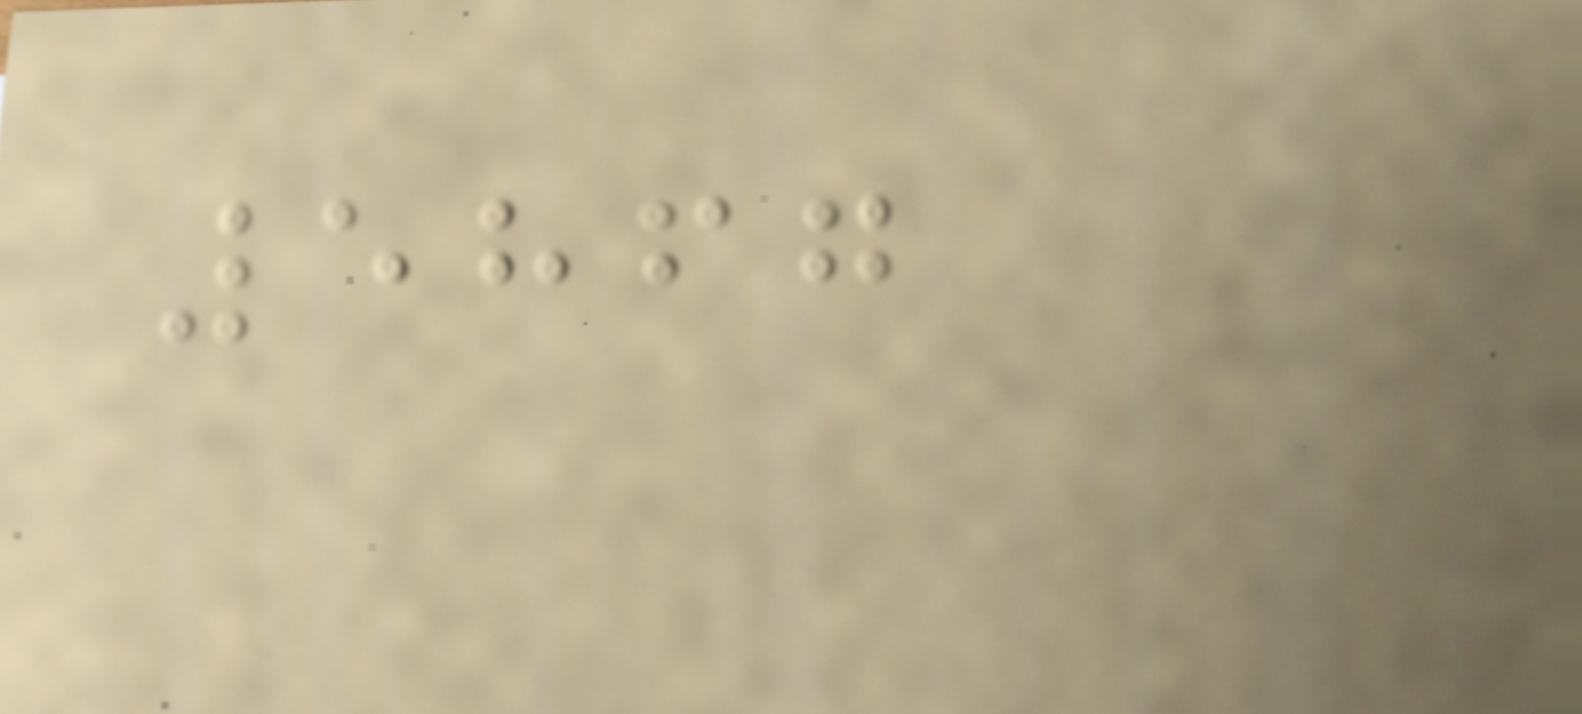5867
